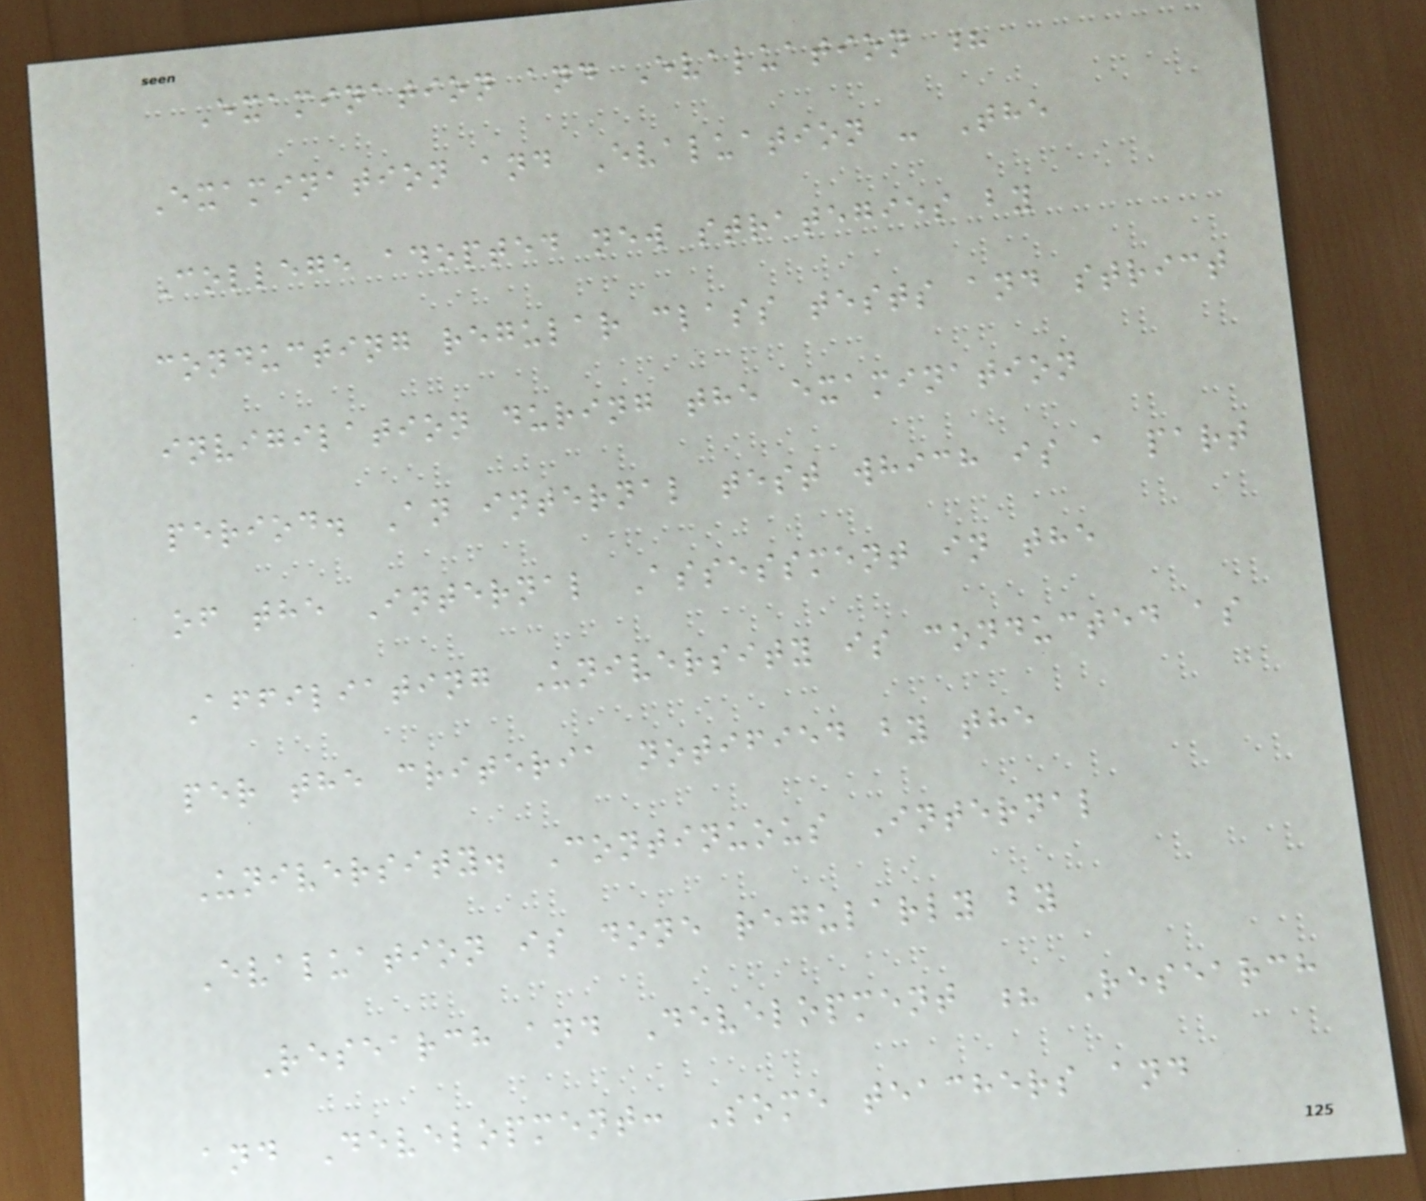Examination and Evaluation ?
Examination and Evaluation - The
College adopted new strategies by
conducting regular class tests and strict
invigilation during the examination
period. An internal test which is a part
of the Internal Assessment in the
Affiliating University is conducted as
per the criteria notified by the
University. Continuous Internal
Evaluation is done regularly by
Research and Development ? Research
and Development: Some teachers and
